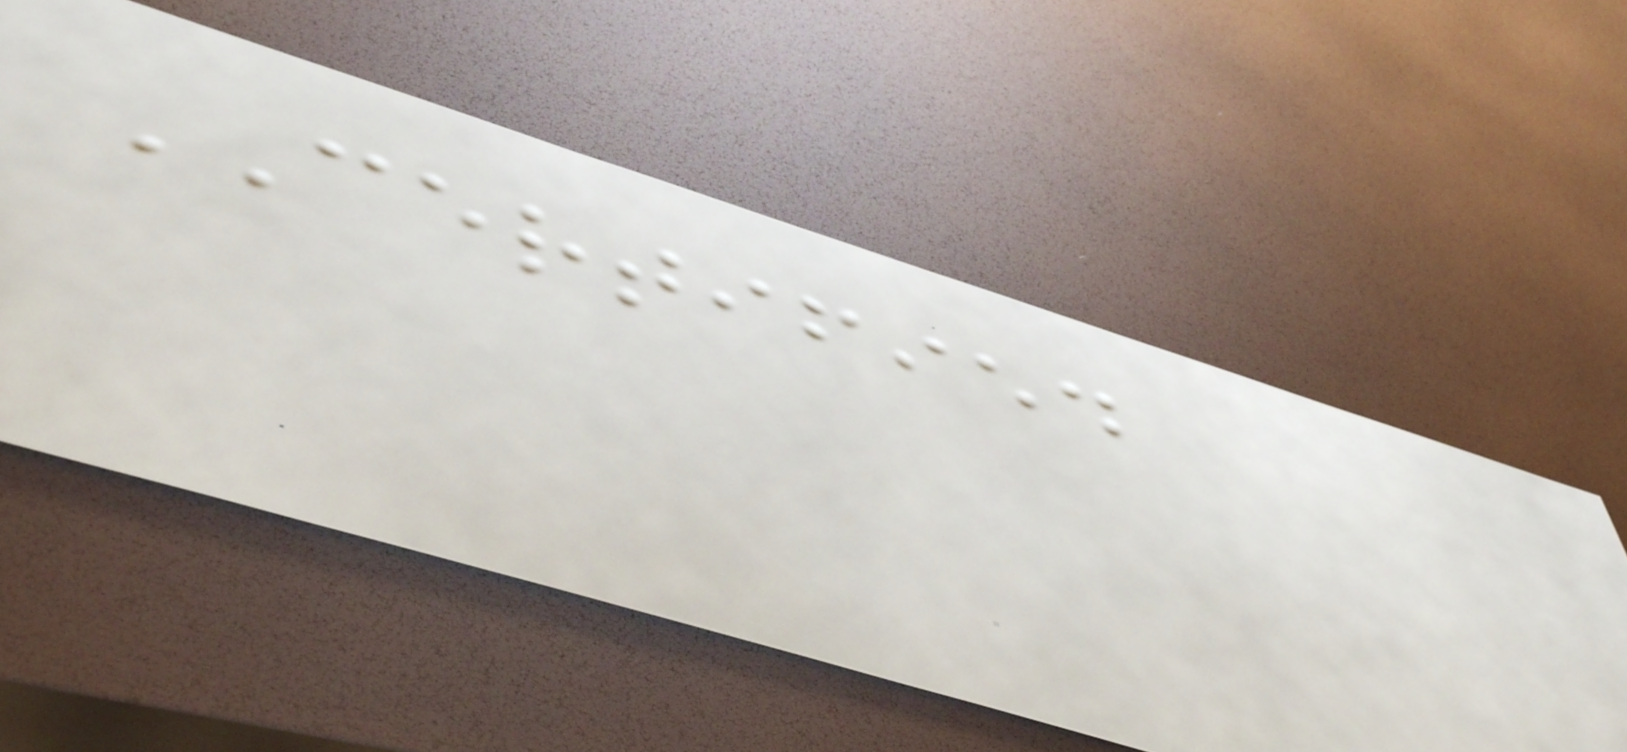CERTIFIED
